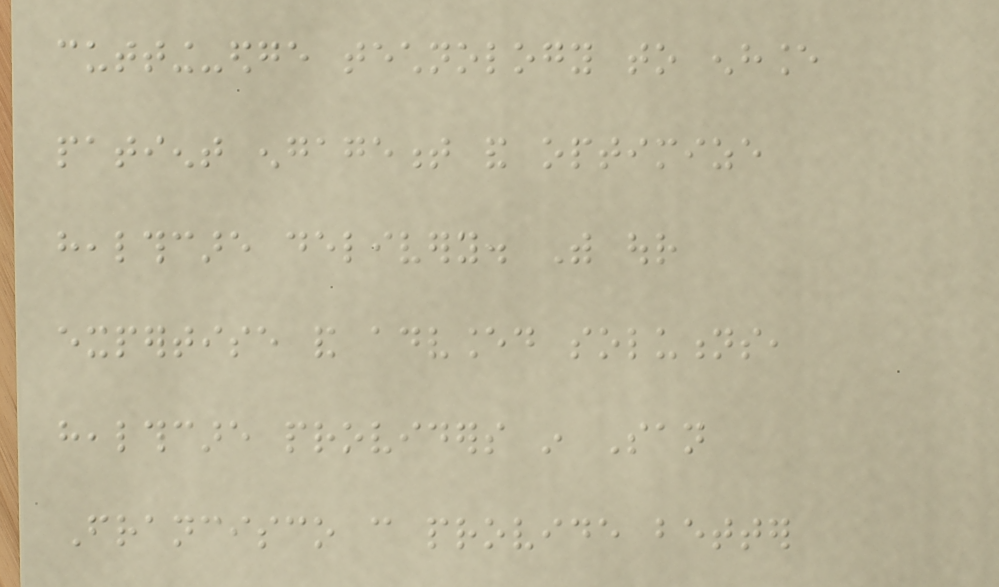cutting-edge technology to enhance
patient engagement and optimize
healthcare delivery. With our
expertise and advanced solutions,
healthcare providers in San
Francisco can provide better
